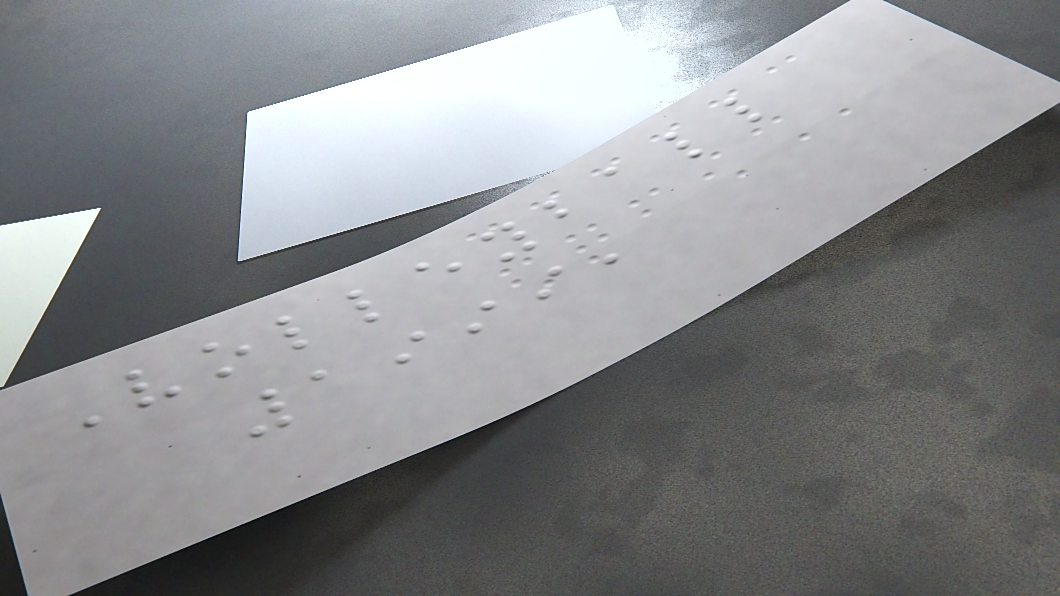Volleyball
1999,
